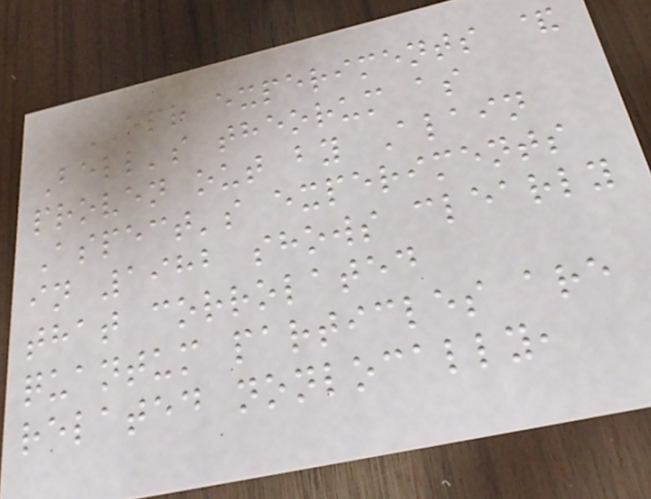EPR experiments &
Bell's theorum as
proven out by Alain
Aspect's experiments
in 1982 shows clearly
that corrolated
quantum particles are
related nonlocally,
